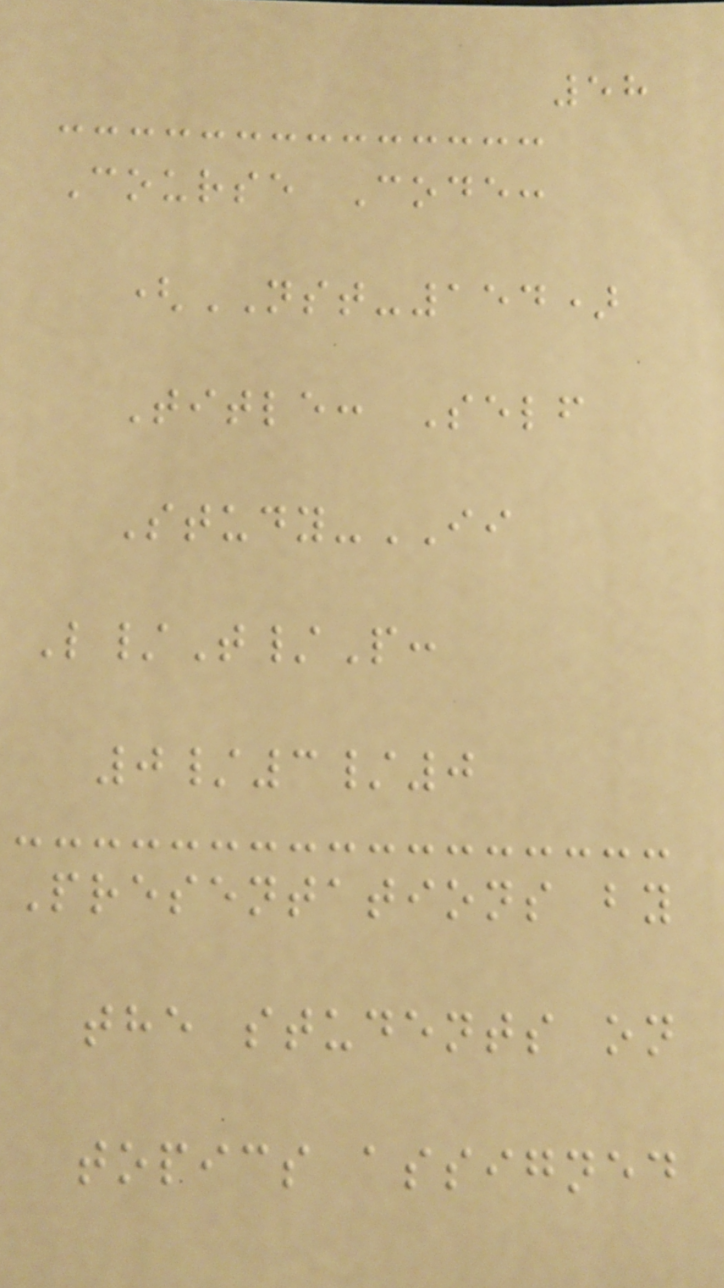58
Course Code:
(NST-154)
Title: Self
Study-II
L/T/P:
0/3/0
Presentations by
the students on
topics assigned
